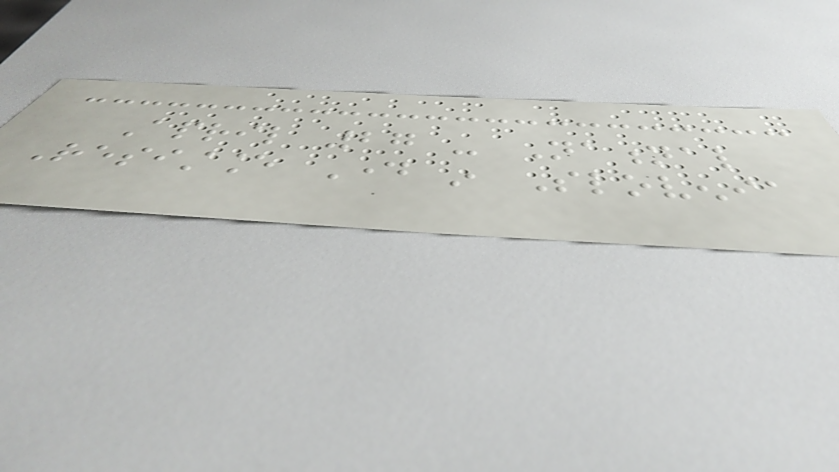April 27 - National
Resistance Day in Slovenia
